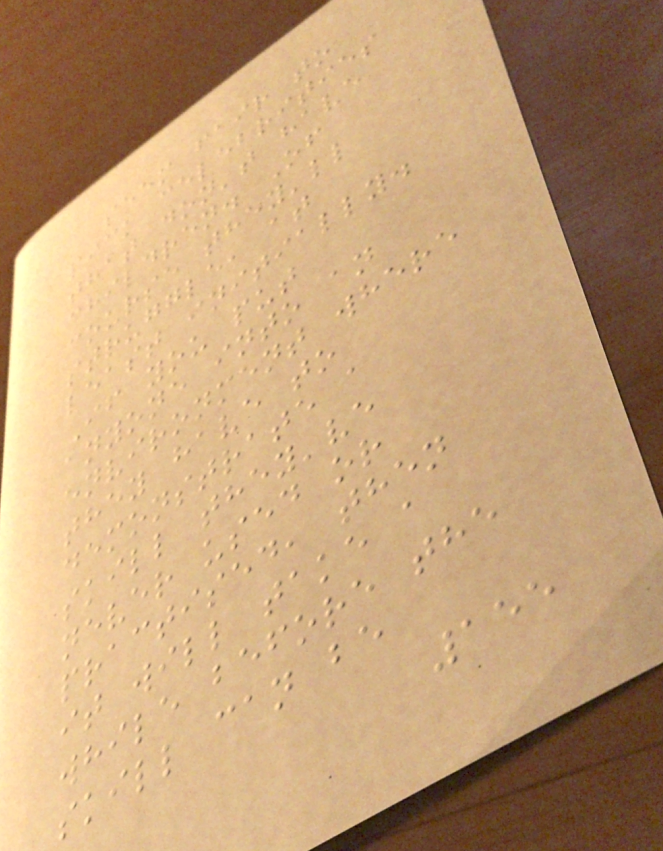seem fair to
pick celebrities
that don't have
children. Of
course they'll
struggle, at
least initially.
If you put
anyone into an
environment where
they have to
demonstrate a
skill they've
never used or
practised, then
it will take a
while before the
skill can be
155
